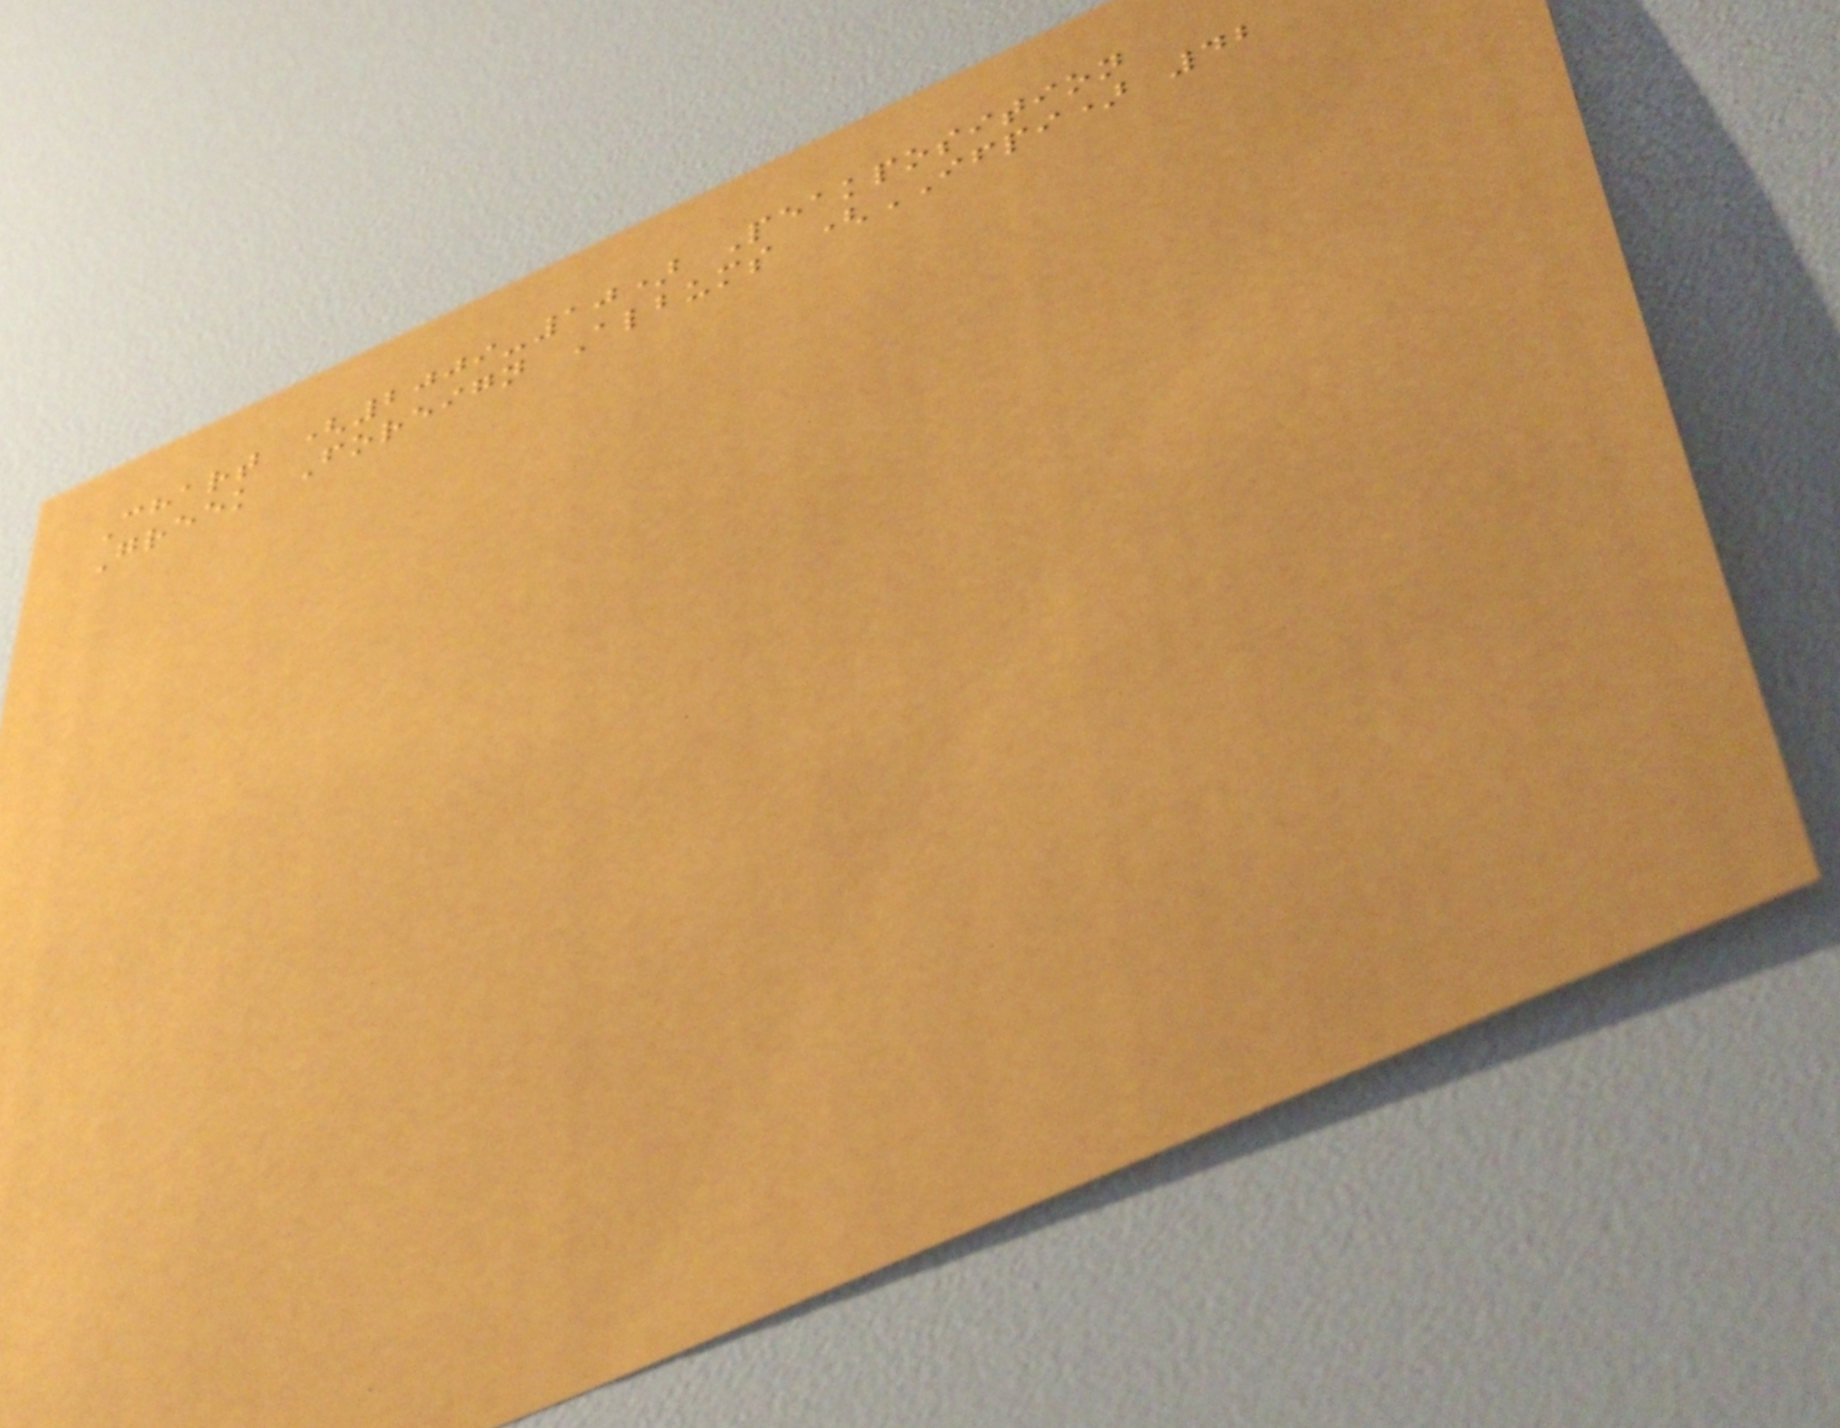Chart (2009-10) Peakposition
Greek Foreign Albums (IFPI) 42
